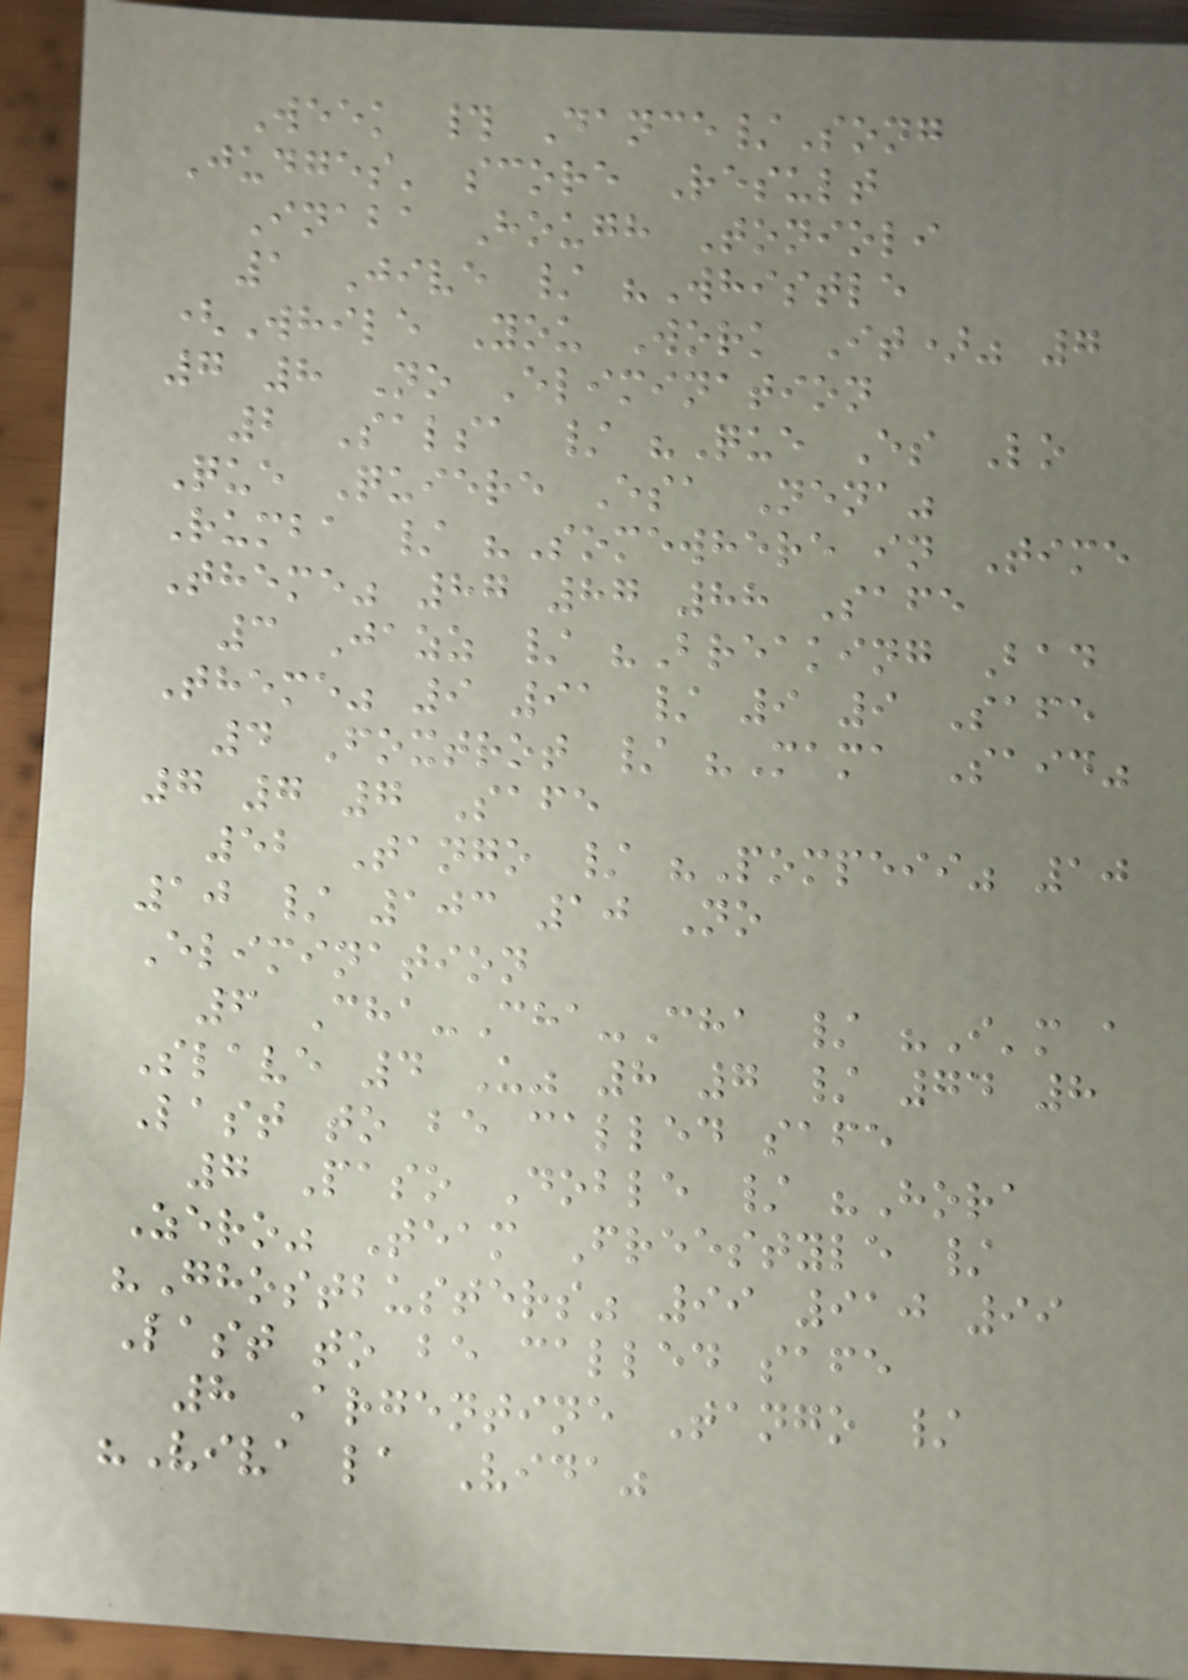Week # Dance/Song
Judges' score Result
Inaba Hough Tonioli
1 Jive / "Whistle
(While You Work It)" 7
7 8 No Elimination
2 Salsa / "Que Es Lo
Que Quiere Esa Nena"
Rumba / "Somewhere in Time
Theme" 87 87 88 Safe
3 Jazz / "Breaking Bad
Theme" 9 91 / 9 9 Safe
4 Foxtrot / "Mama Said"
7 7 7 Safe
52 Tango / "Pompeii" 10
10 / 103 10 No
Elimination
6 Cha-Cha-Cha / "I'm a
Slave 4 U" 8 7 / 74 8
Last to be called safe
7 Paso Doble / "Hora
Zero" Team Freestyle /
"Ghostbusters" 99 910 99
Last to be called safe
8 Argentine Tango /
"Viva la Vida"
